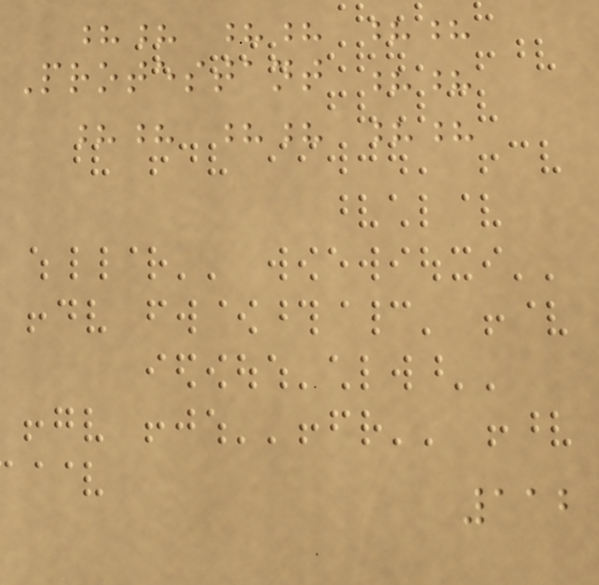?? ?? ??
Protestant ??
?? ?? ??
112
